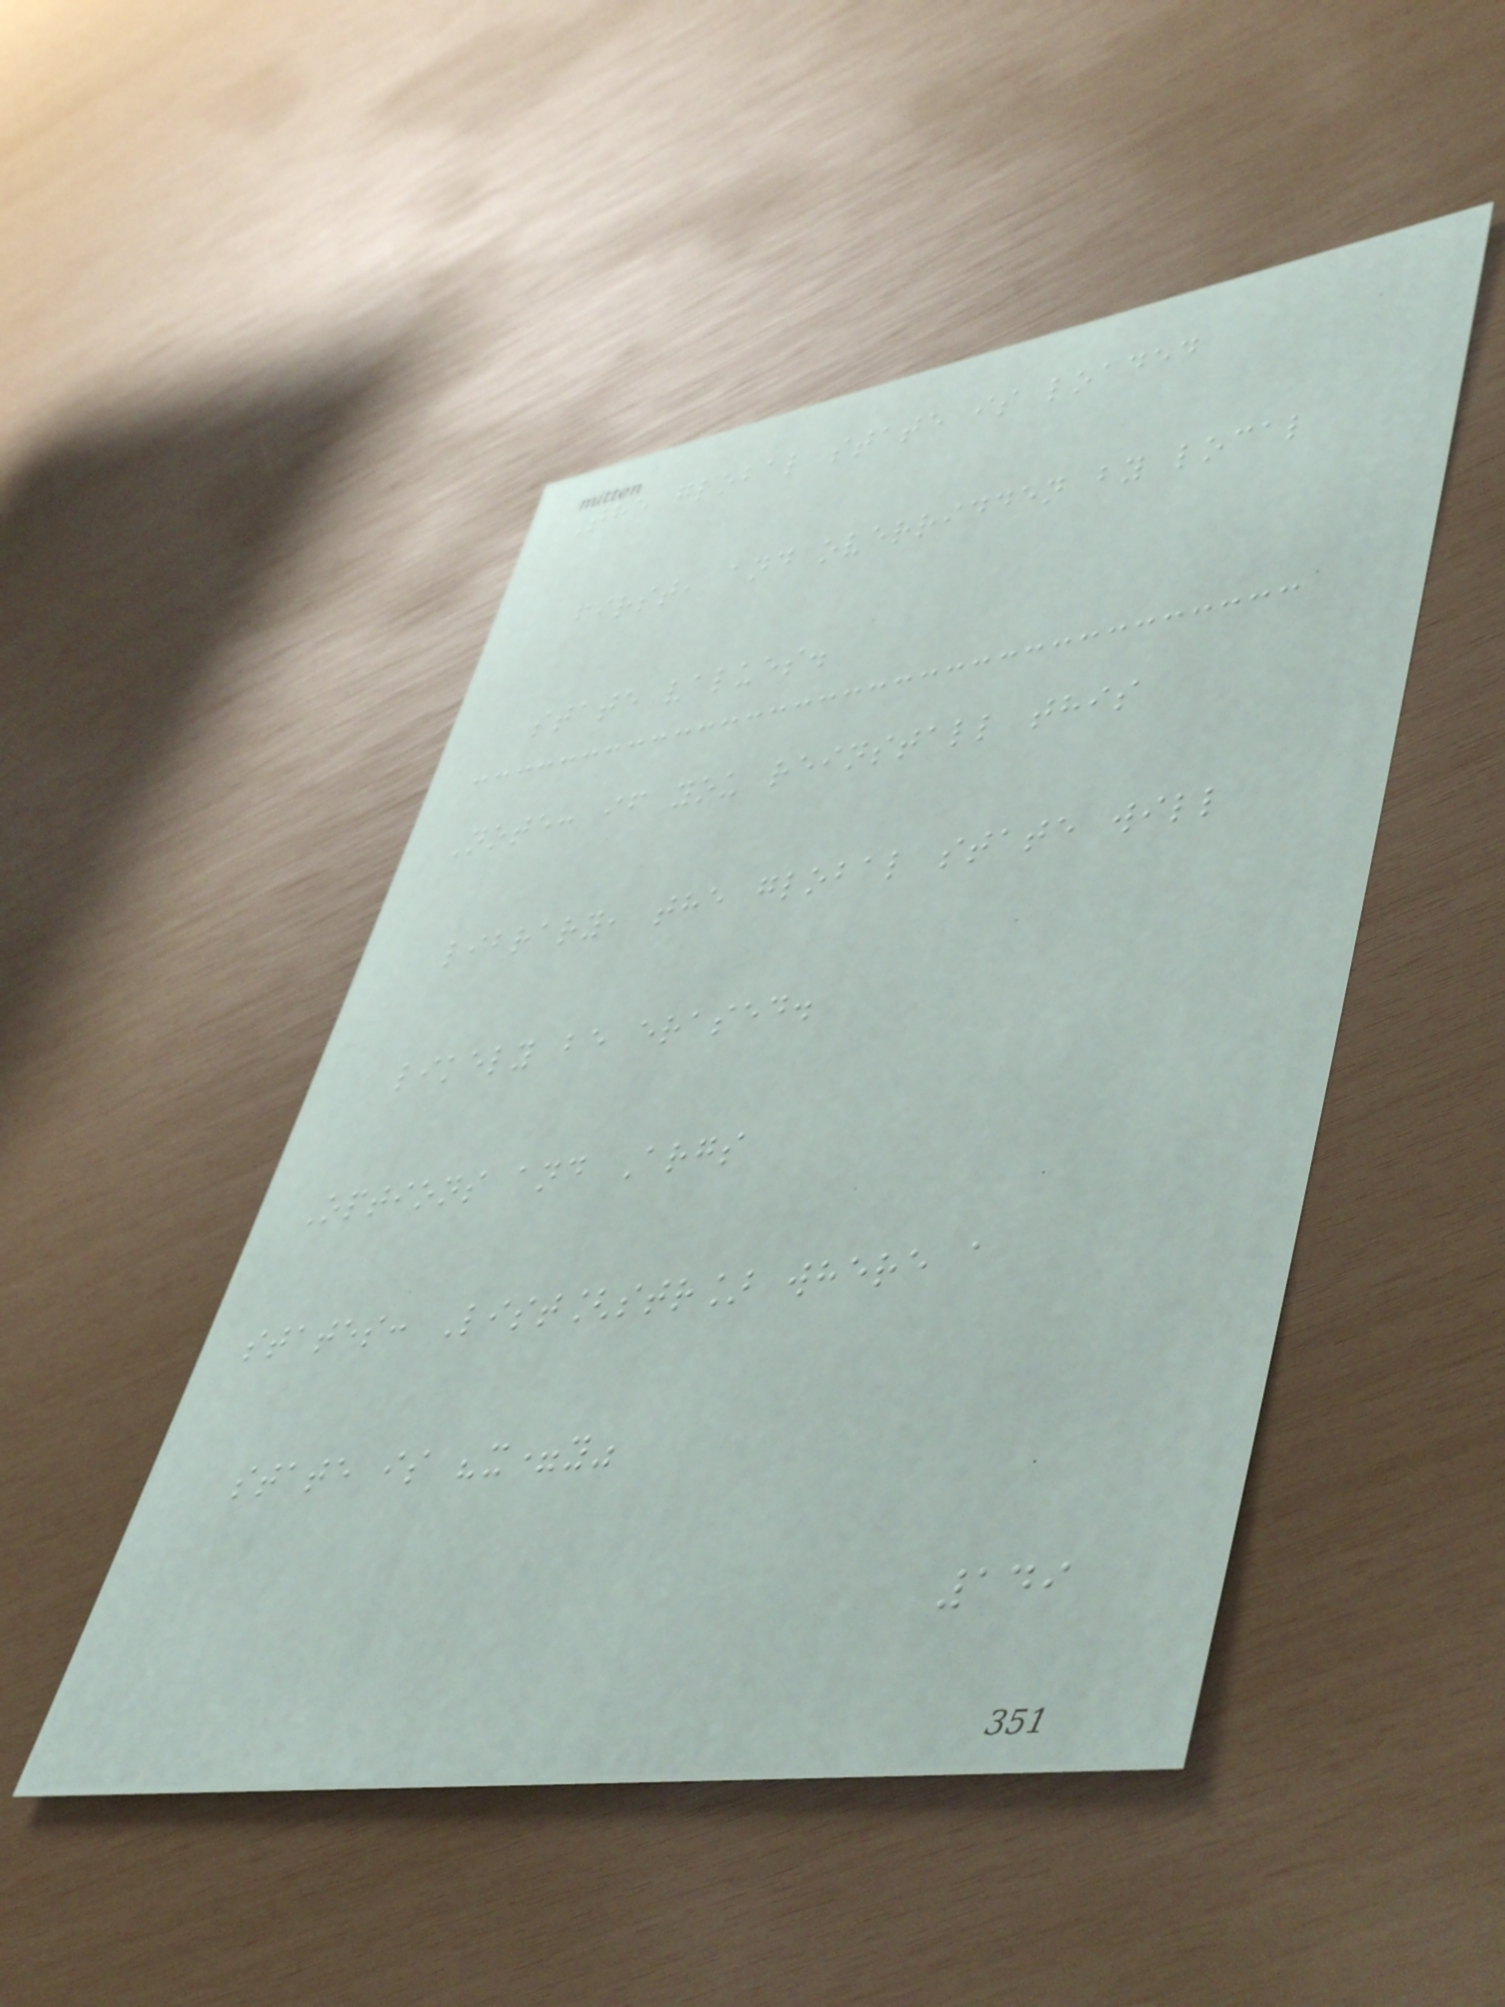The global state is loaded
first, and overridden by local
state values.
Note: if you reinstall this
library, the global state will
likely be erased.
Options and Args
states: List[str] where a
state is "x=y"
149
